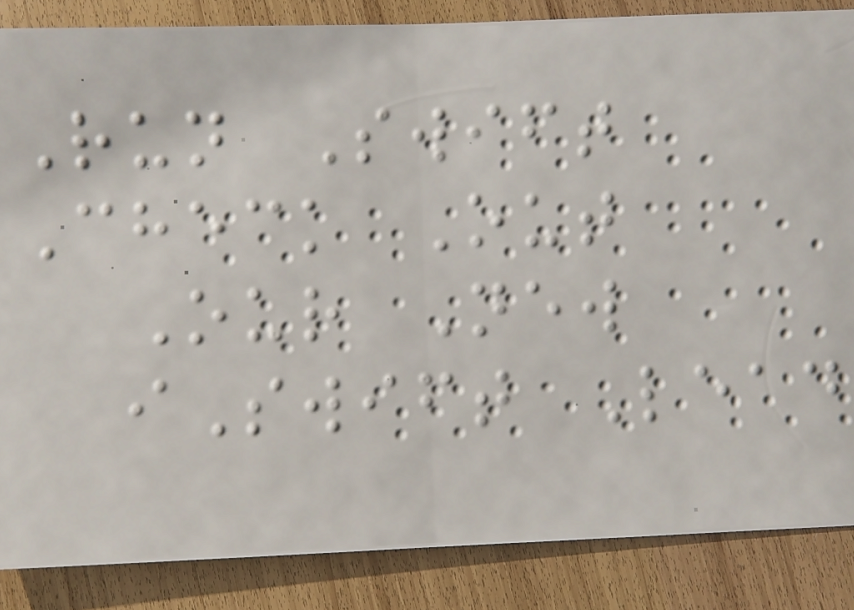Run Swift
Check Out
Our New
iSwift Lead
